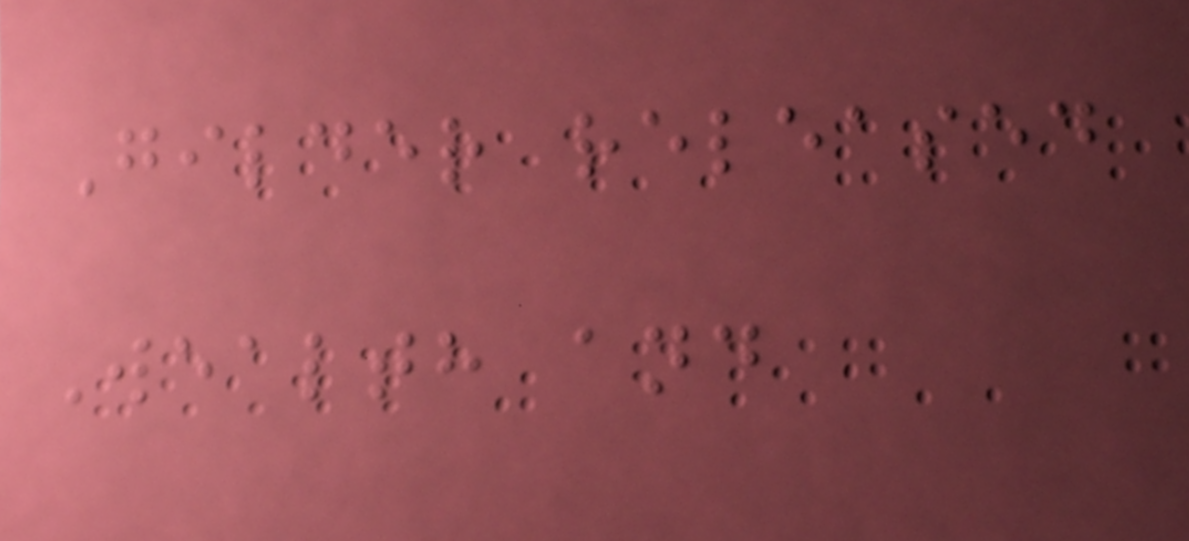Gilder released
Wealth and
